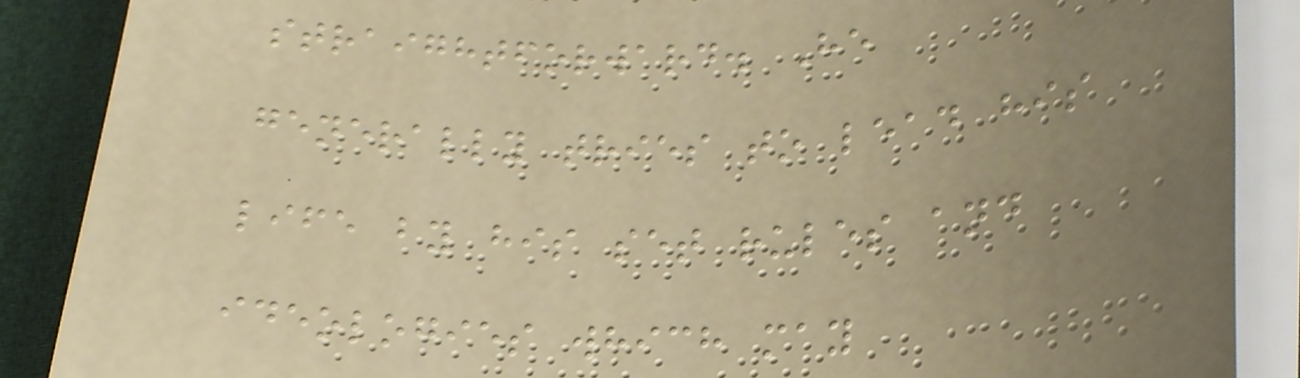straightforward. He
generally tries to lead his
life by his set rules and
ideologies which may
